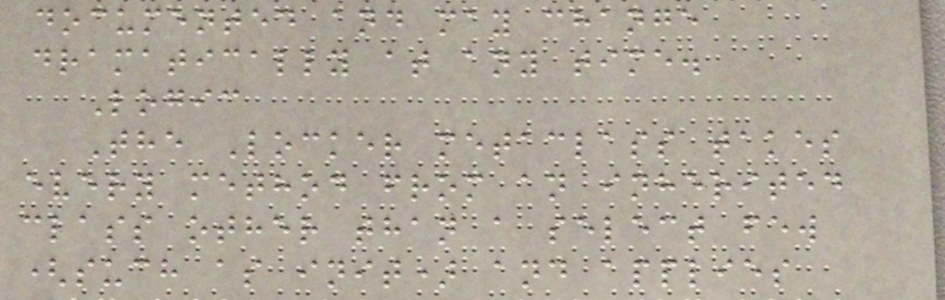documented and may change
dramatically at any time.
Logic
The Locker metaclass takes
every method from an inherited
class other than a select few
(such as init) and applies
